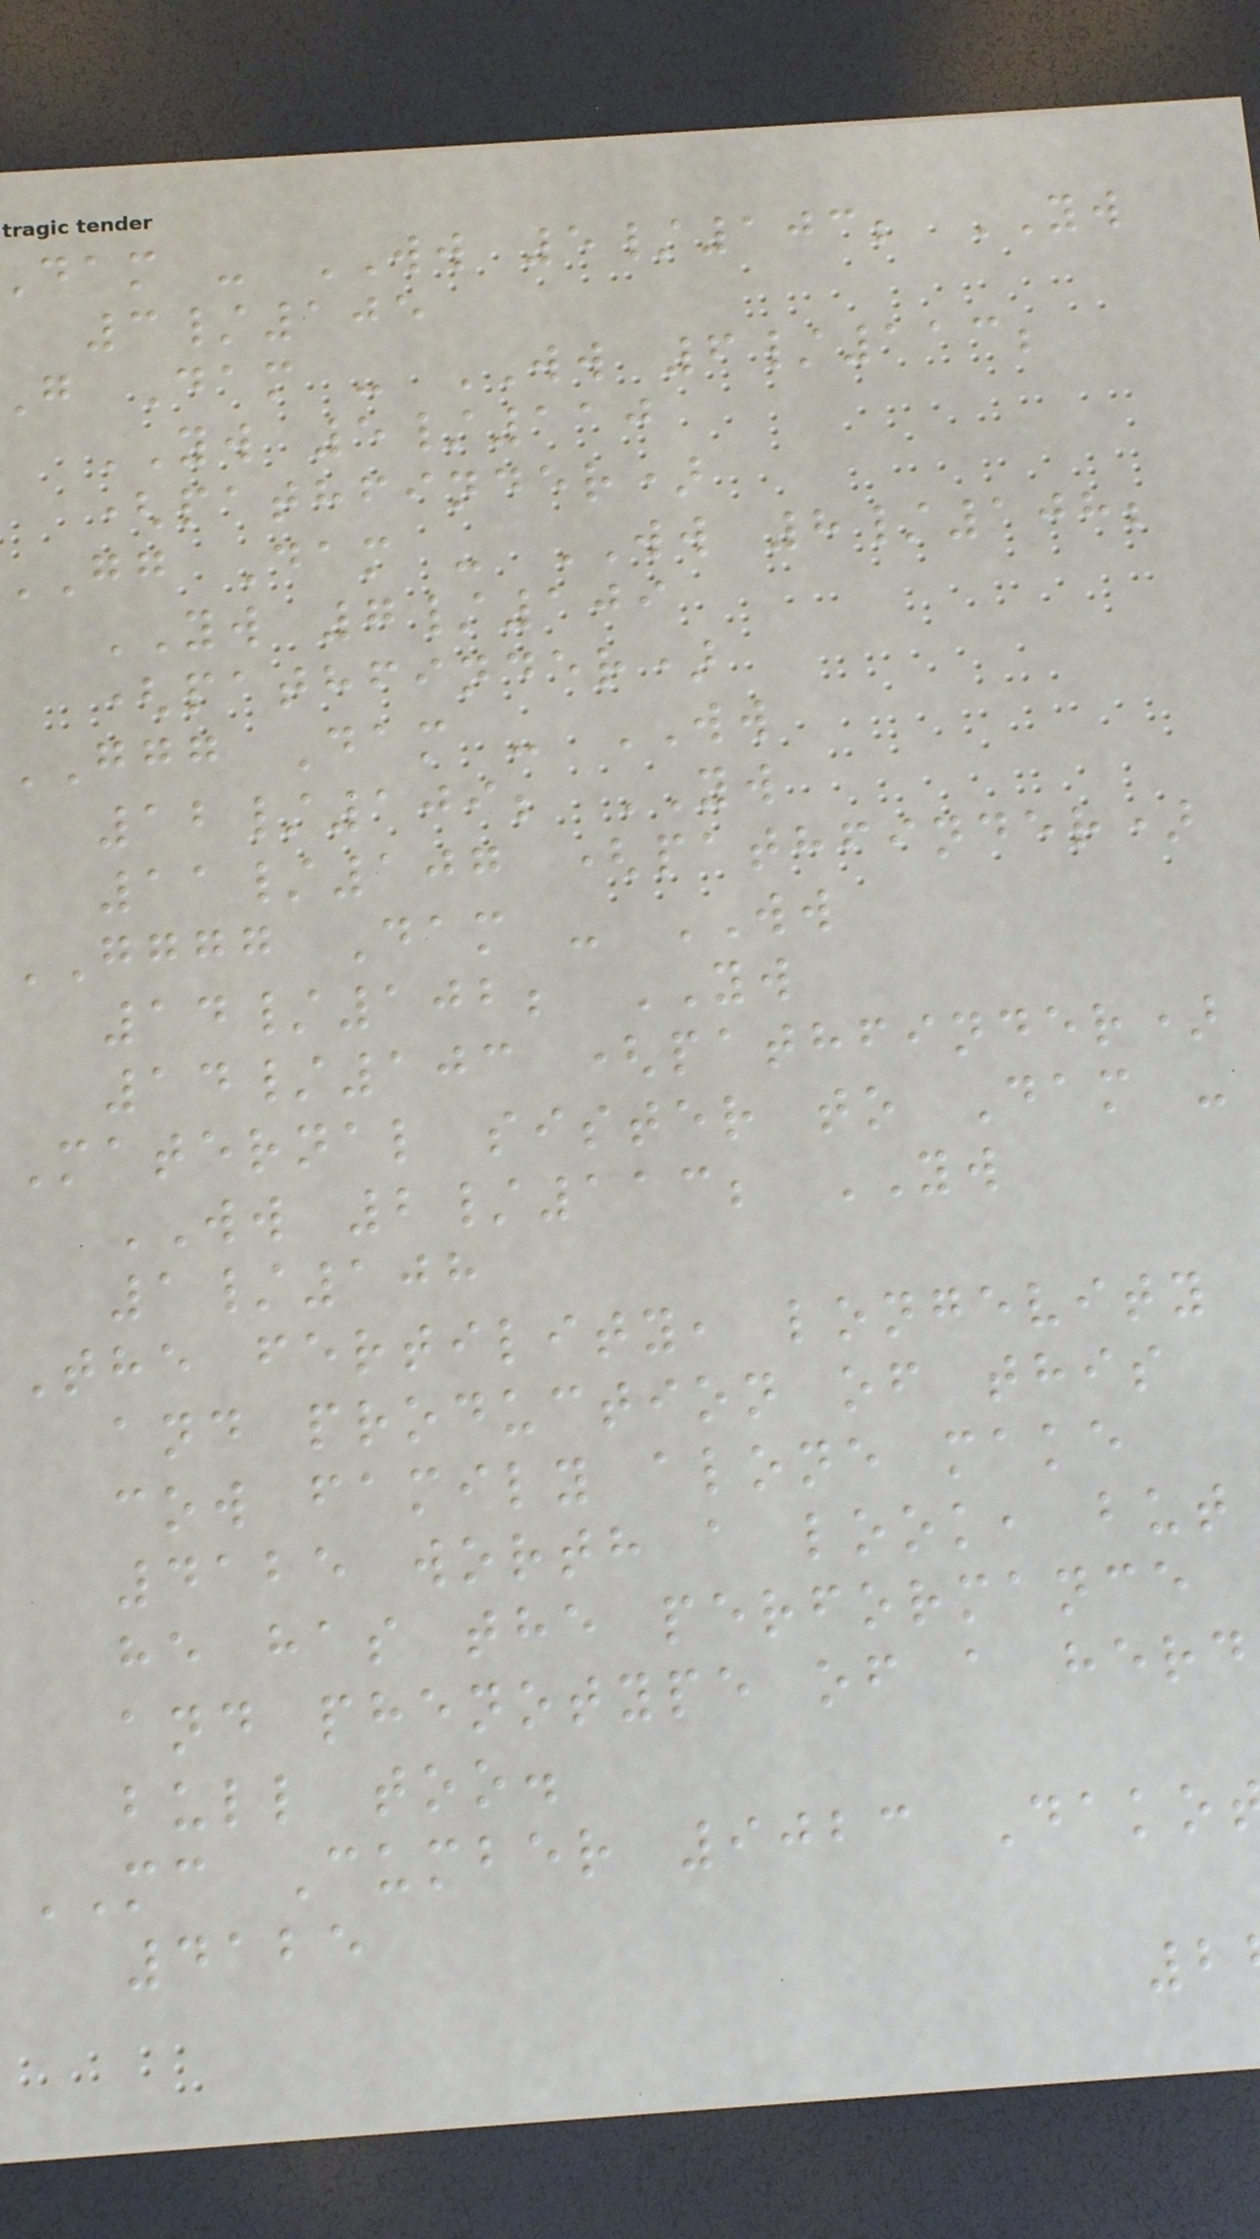dam - WW 5/103; YW
3/105
g Dam - WW 6/113;
YW 5/110
(pathfinder)
GG Dam - WW 8/108;
YW 7/109
(pathfinder)
GGG Dam - WW
12/109; YW
11/107 (pathfinder)
GGGG Dam - WW
14/102; YW
14/103 (pathfinder)
Maternal sister to Dam -
WW 2/113; YW
1/108
The fertility, longevity
and production of this
cow family alone make
4125 worth a look, but
he has the performance
and phenotype of a herd
bull too.
MC Cumber 9023 Dako
4125
